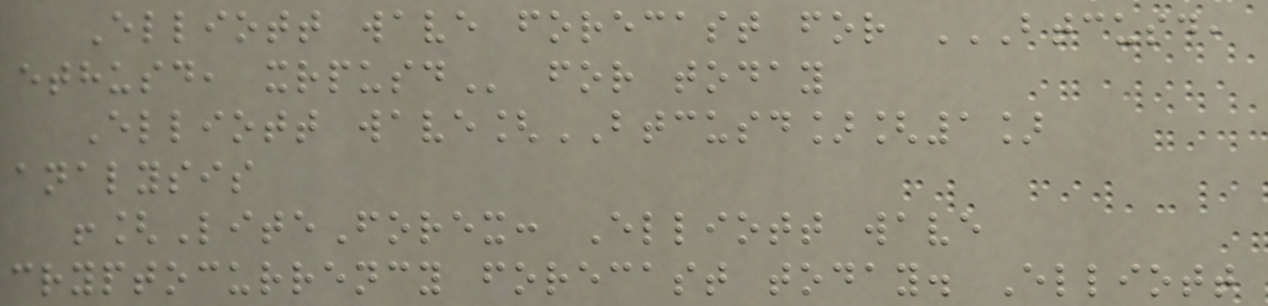Elliott wave forecast for BTCUSD,
ETHUSD, XRPUSD for today
Elliott wave[BTCUSD][1]
analysis
![LiteForex: Elliott wave
cryptocurrency forecast today. Elliott
